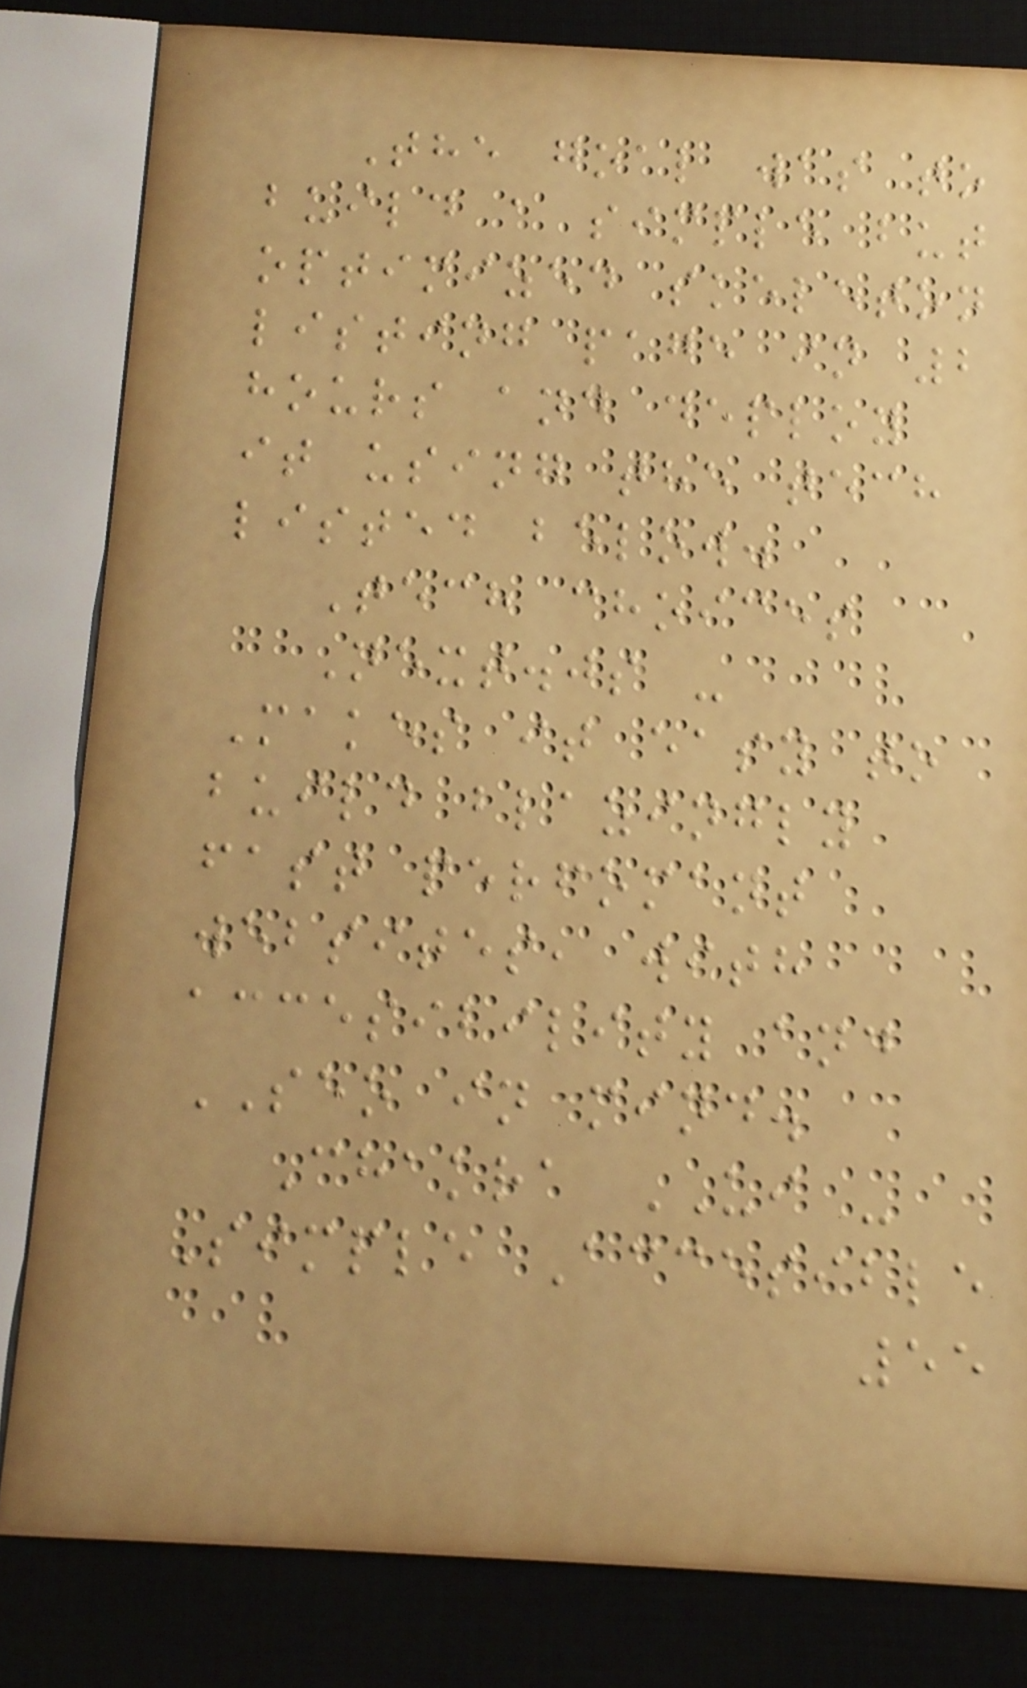The goal was to
build a simple but
optimized skeleton
listing page in 2
hours and deploy
it using the tech
listed below.
Tech choices
Next.js -
Makes it easy to
build blazingly
fast perfomant
websites, with
accesibility and
SEO in mind.
Chakra UI -
Simple Accesible
55
